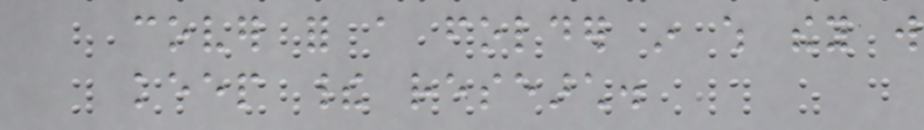cover for a folder in which they will
keep their research.
